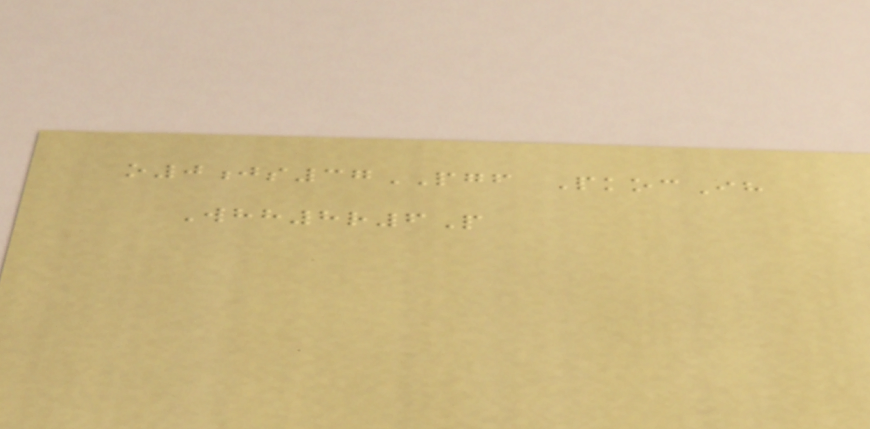o0js37PGF PkocIh
Whh8r6P
